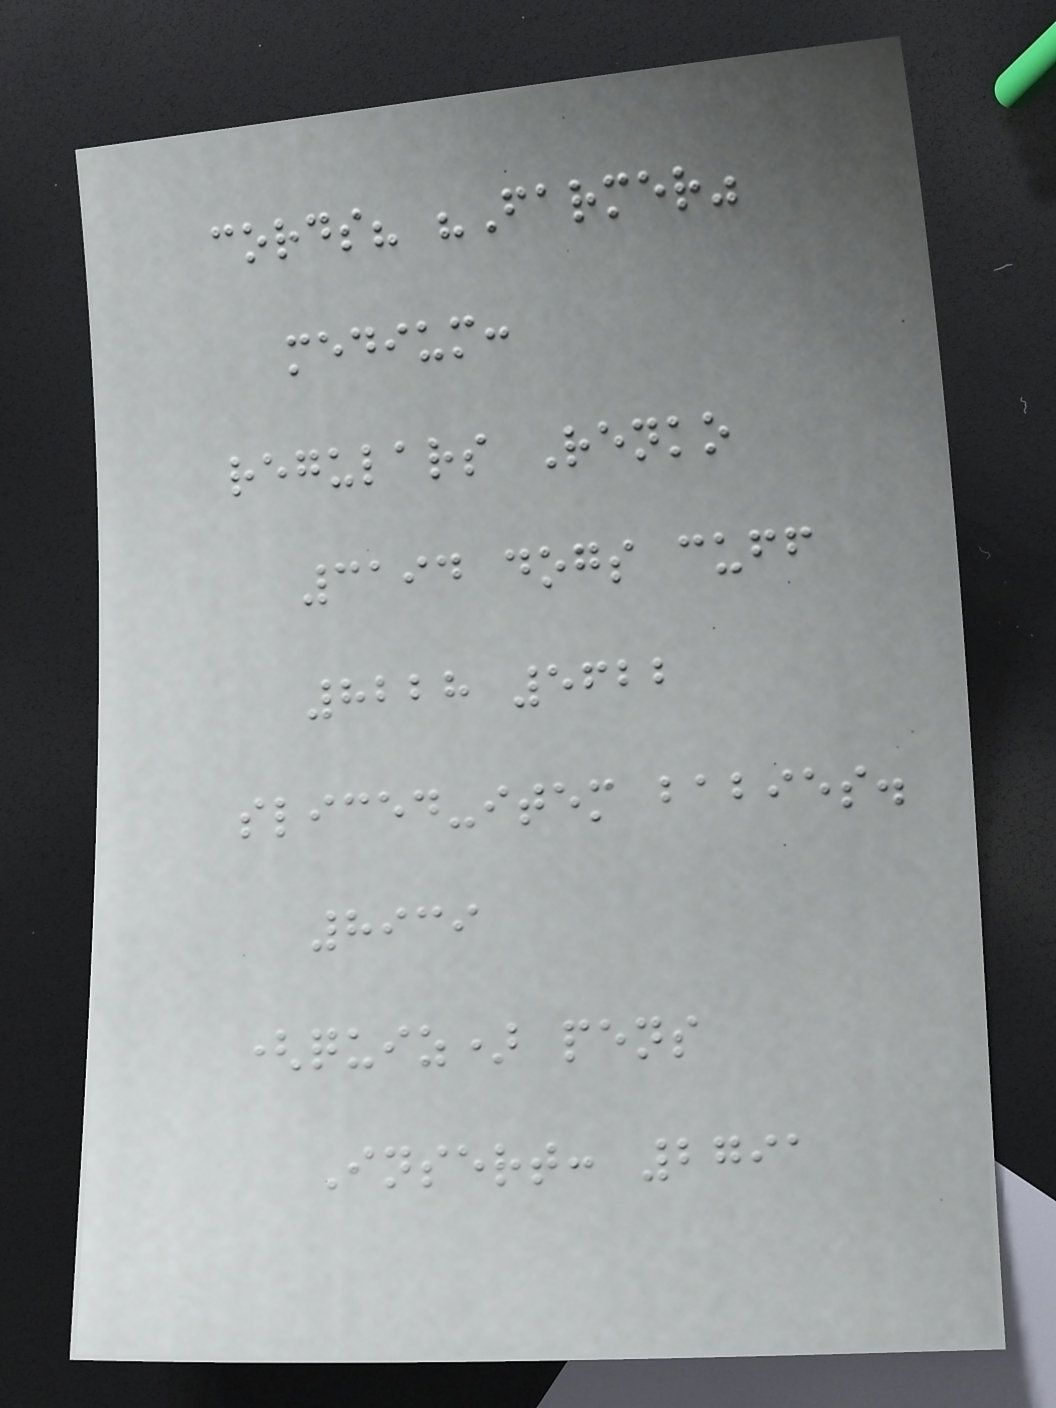cords? "Farmer"
medium:
regulars Renko
3194 dogs cuff
8228 5622
sliced-item babies.
8939
(quiz) pens
Insert: 2791
